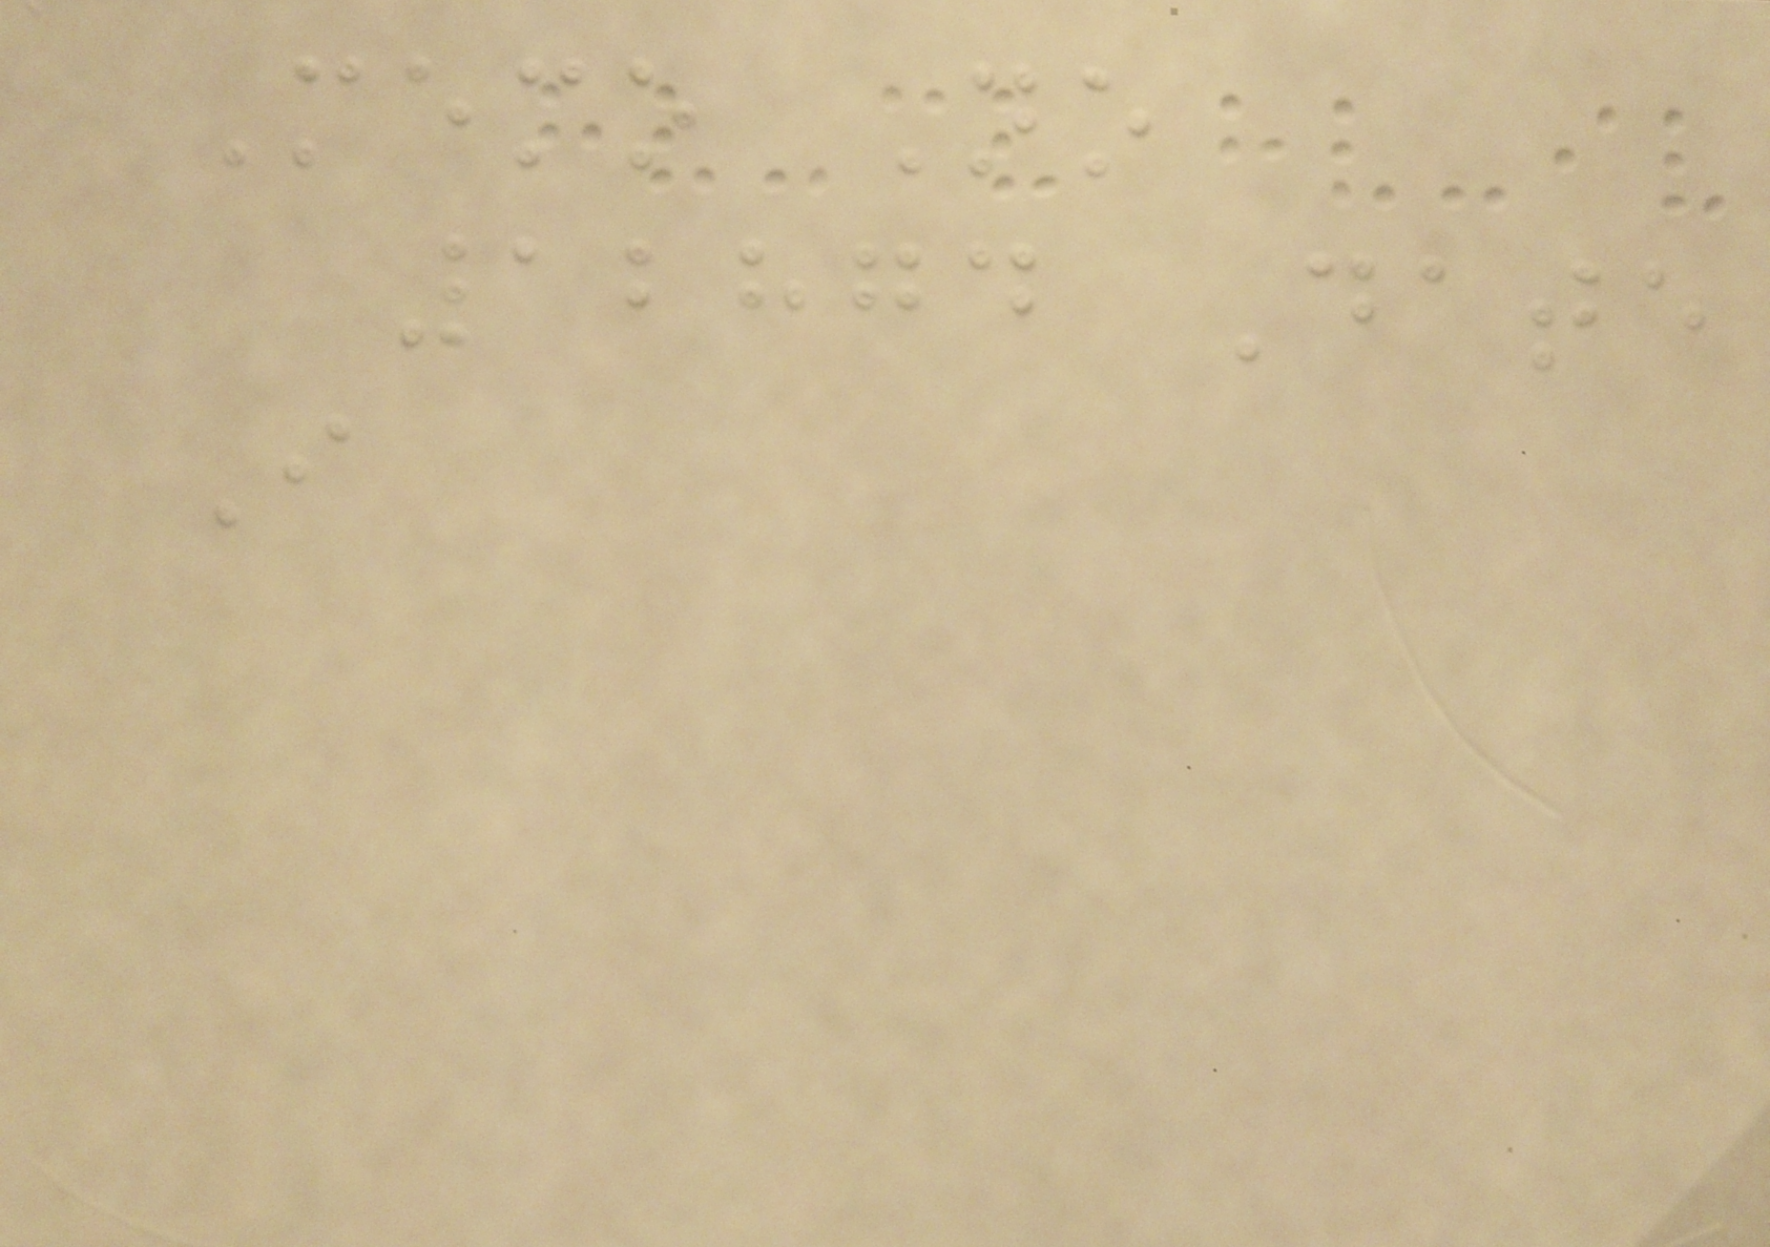Memo No
12874 Date
I
